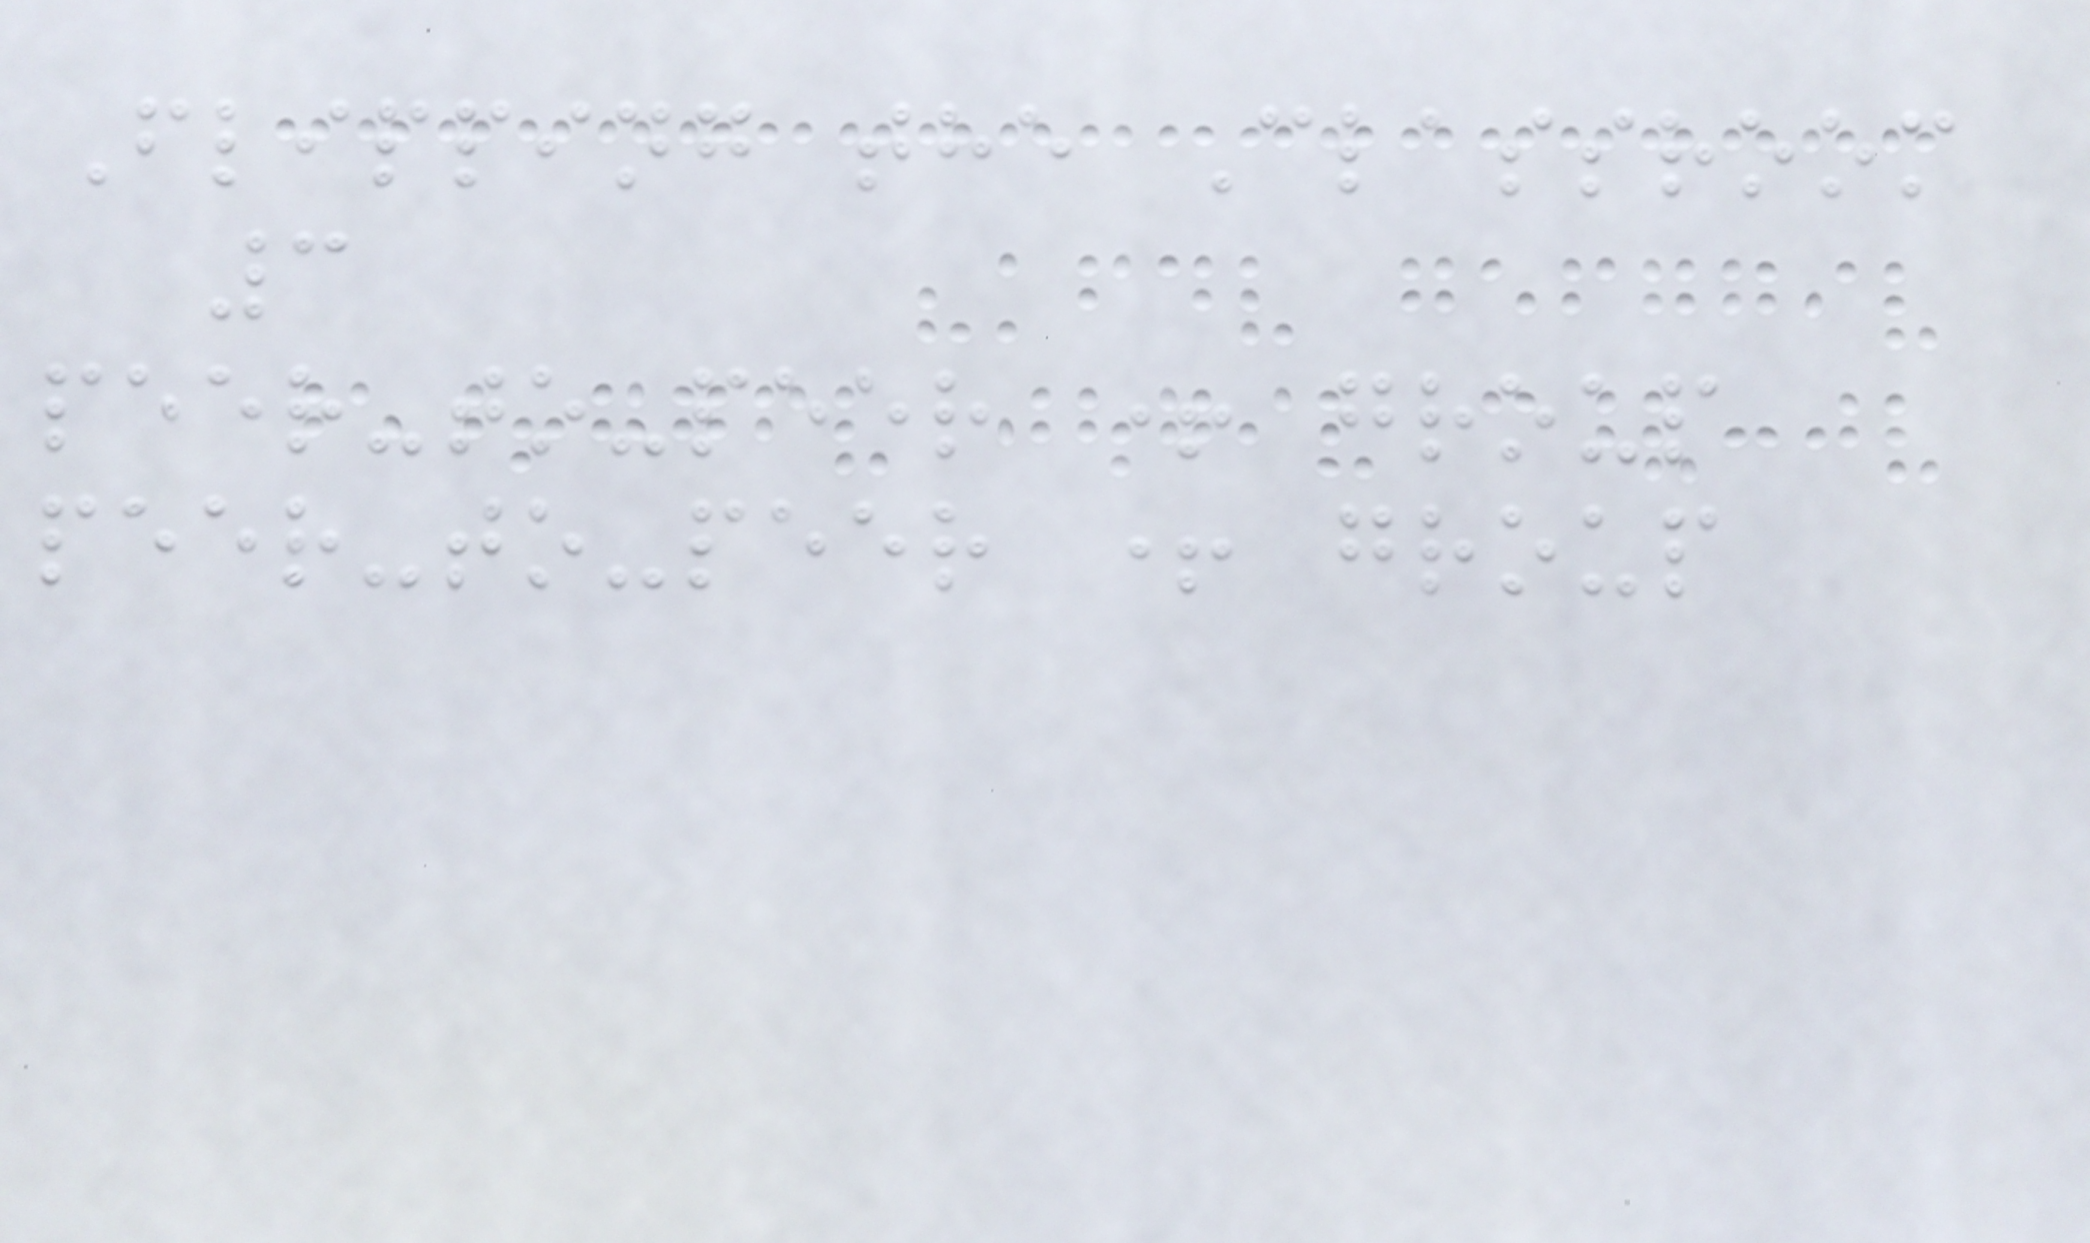Flipping the Classroom
3
peer-to-peer + group
peer-to-peer + group
